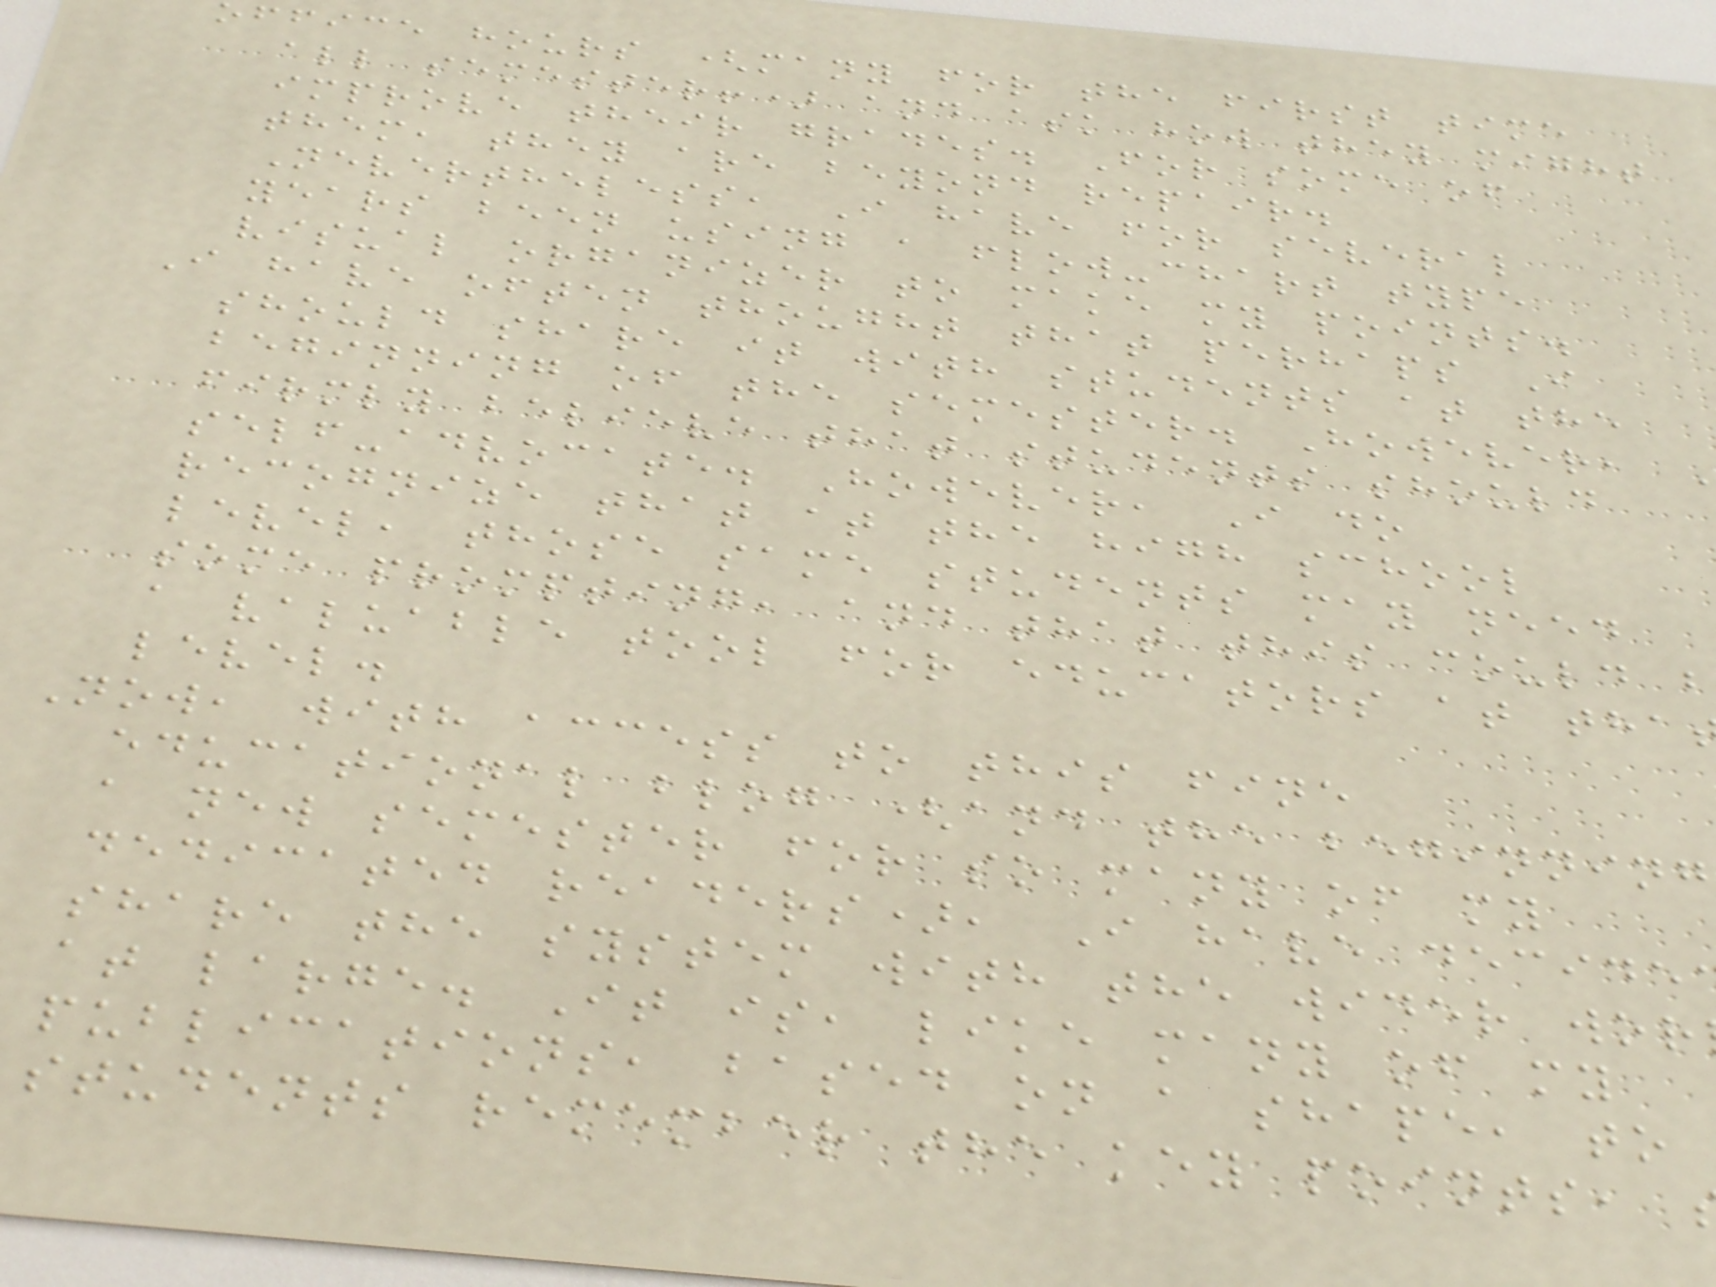ffice hours (many for the first time
all semester!) and ask how they might
improve their grades. For some of
them, they are beyond repair.
Nevertheless, I have for several
years been using a flow-chart type
visual organizer to make my points.
I have often thought that perhaps I
should share it with students at the
beginning of the semester. However,
firmly believe that students should
self-advocate. However, I do
recognize that at the high school
level, those same students may need
some prompting, and that this could b
a valuable tool for educators at tha
level.
Now, with access to this fine
educational blog (and the beginning
a new semester for so many of my
dedicated readers), I have decide
share the system with the wider wor
at large. It is, like many of my
publications, based on a shape, to
students remember the key points,
